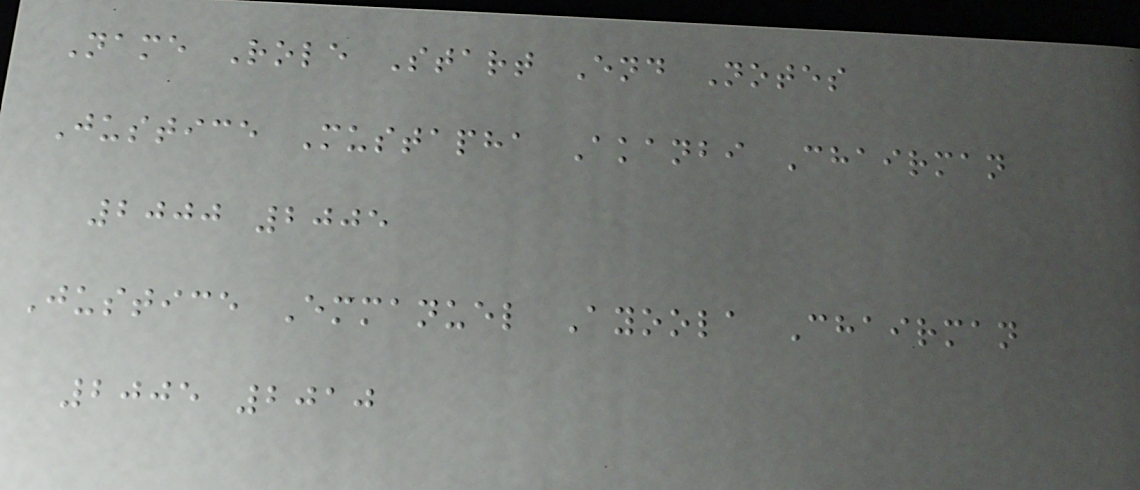Name Role Start End Notes
Justice Mustapha Akanbi Chairman
2000 2005
Justice Emmanuel Ayoola Chairman
2005 2010
